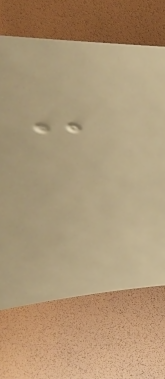@
